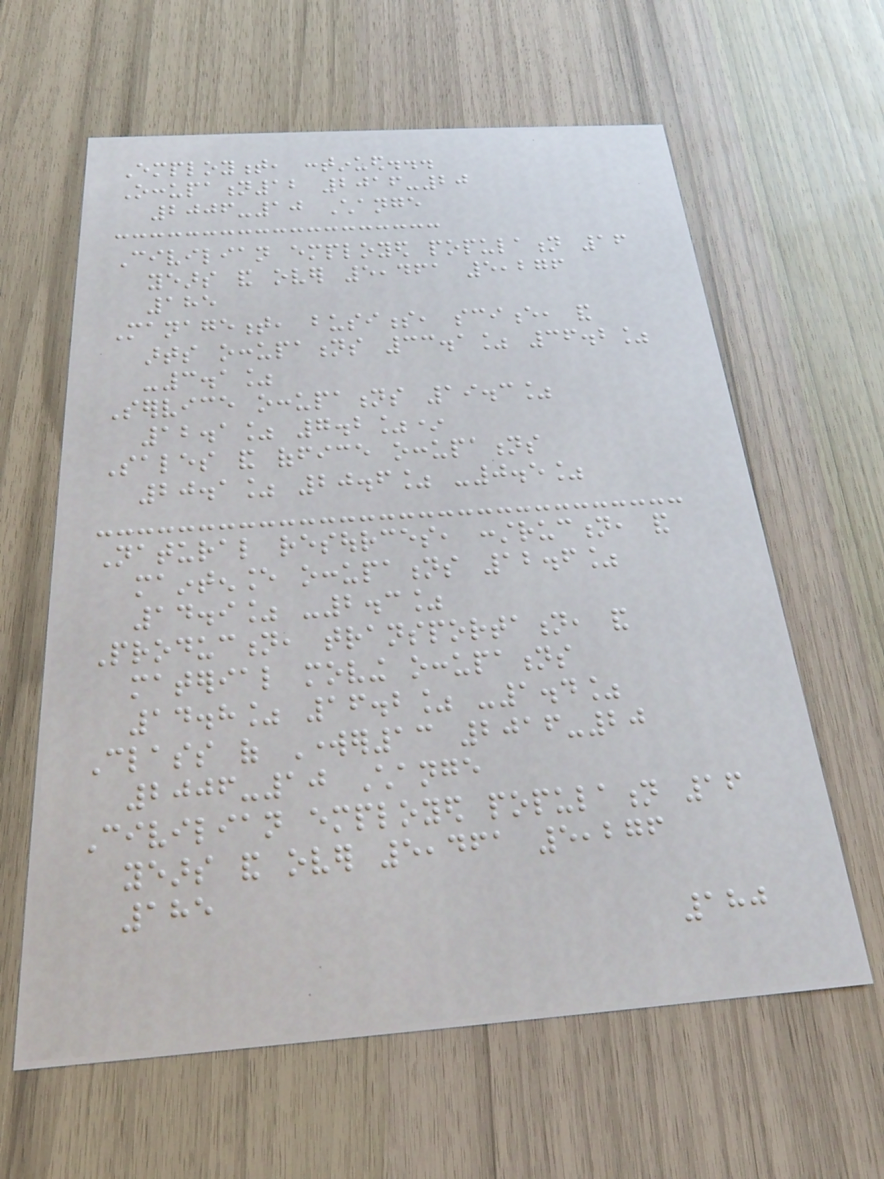Employment, continued...
Occupation12 2016-20
2006-10 Change
Civilian employed population 16
years and over 5,461 5,276
185
Management, business, science, and
arts occupations 33.1% 36.2%
-3.1%
Service occupations 19.3%
12.1% 7.2%*
Sales and office occupations
20.1% 20.6% -0.5%
Natural resources, construction, and
maintenance occupations 12.6%
14.9% -2.3%
Production, transportation, and
material moving occupations
14.8% 16.2% -1.4%
Class of Worker13 2016-20
2006-10 Change
Civilian employed population 16
years and over 5,461 5,276
185
180
